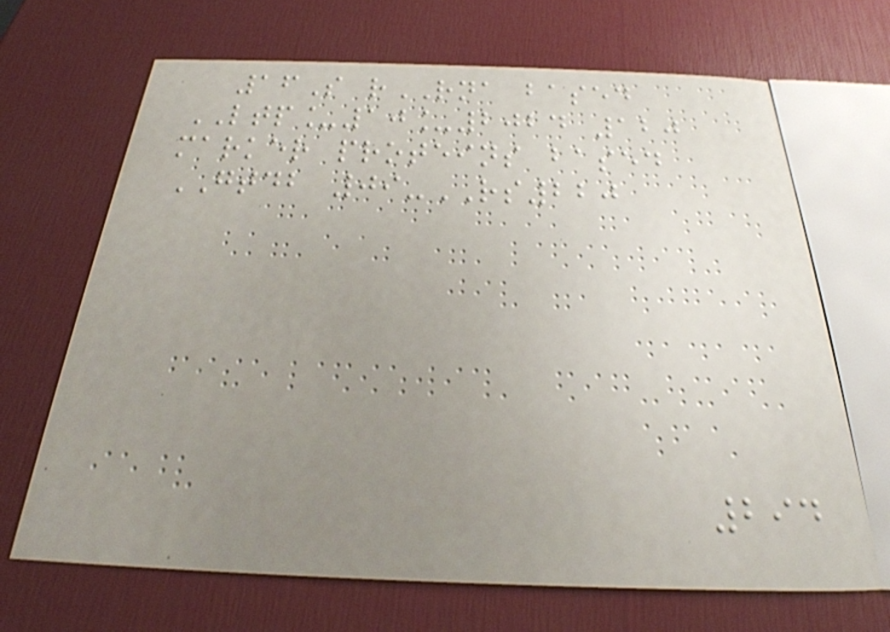16S rRNA based
LTP_10_2024 120
marker proteins based
GTDB 09-RS220
294
